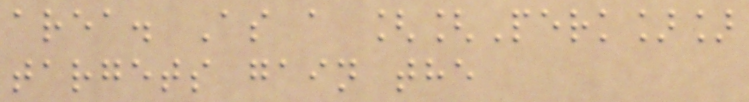area. As a [[Perk]]
targets gain the
